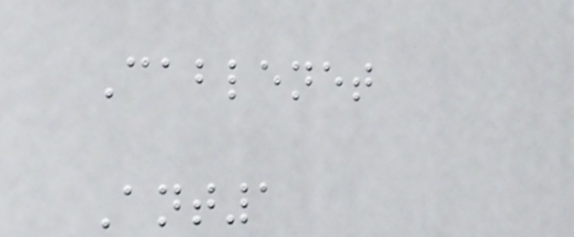Cablenet
Ant1
